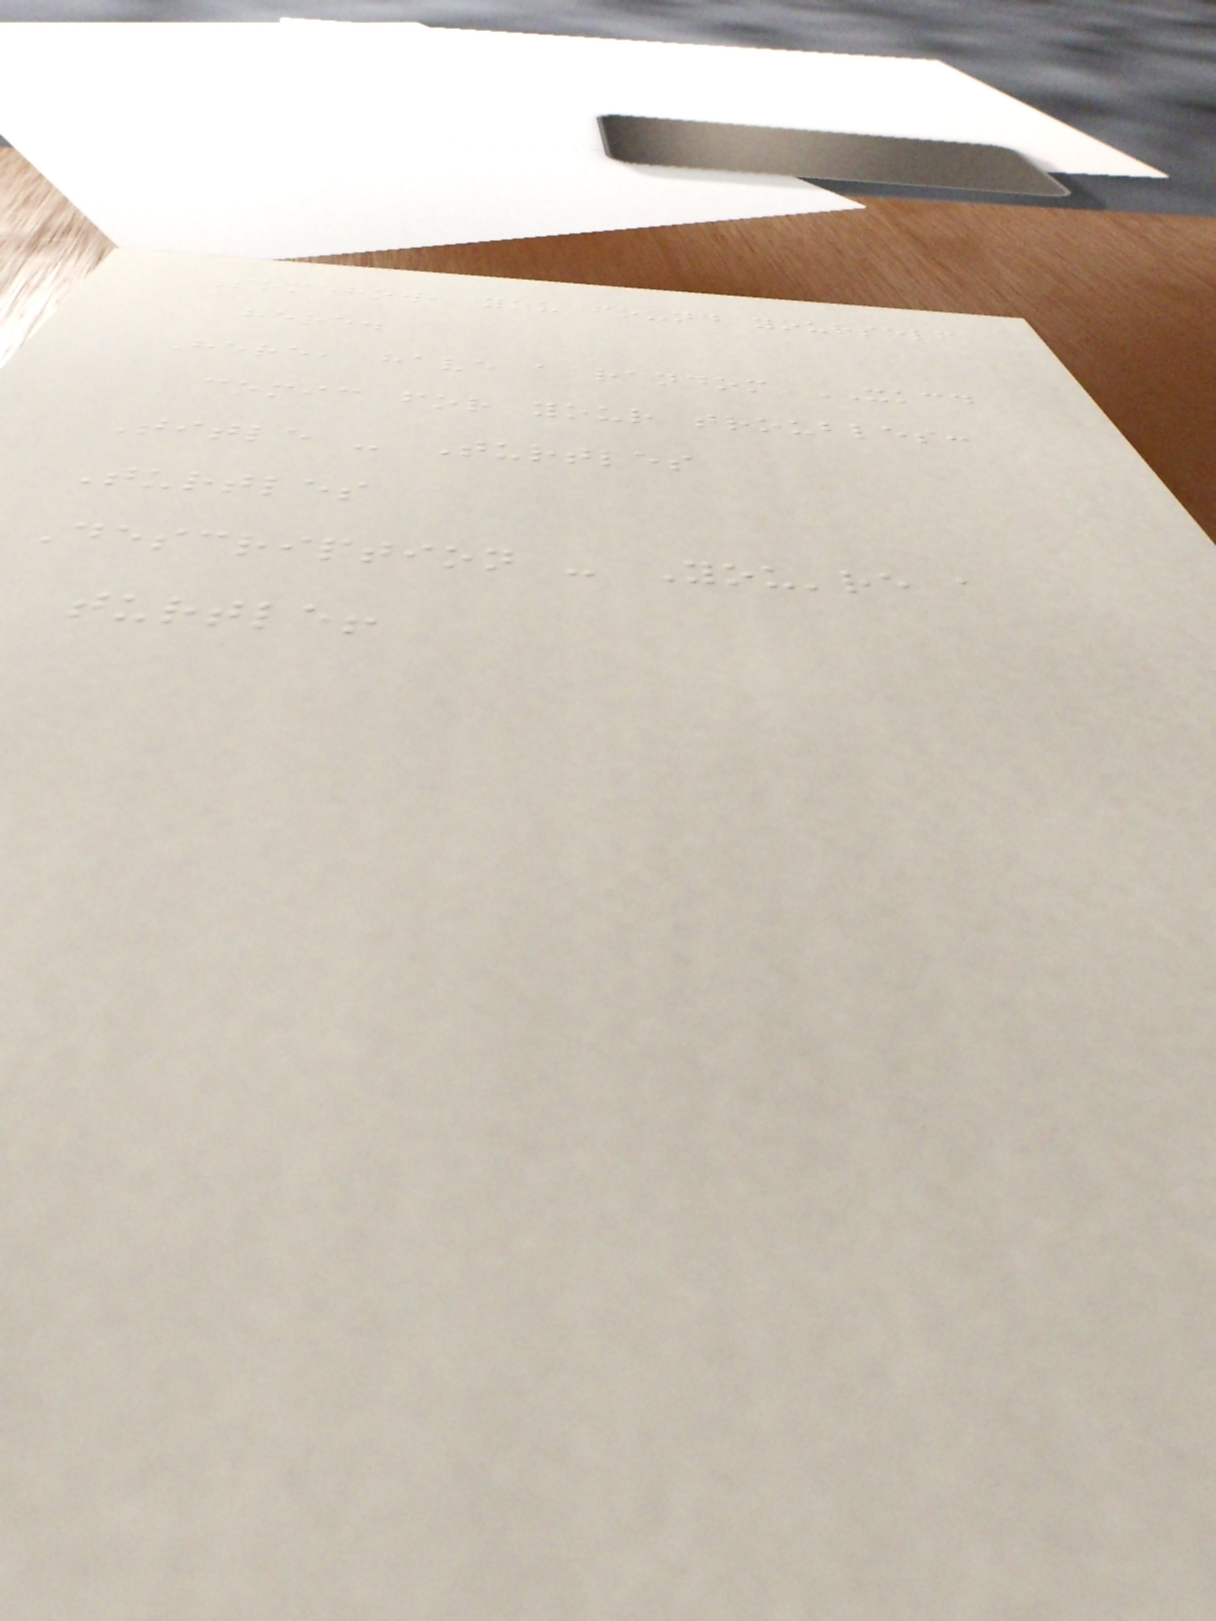Somehow, you found yourself
here.
Here, have a random XKCD
comic for your troubles:
Title - Turtles
Turtles
Description - You're a
turtle!
